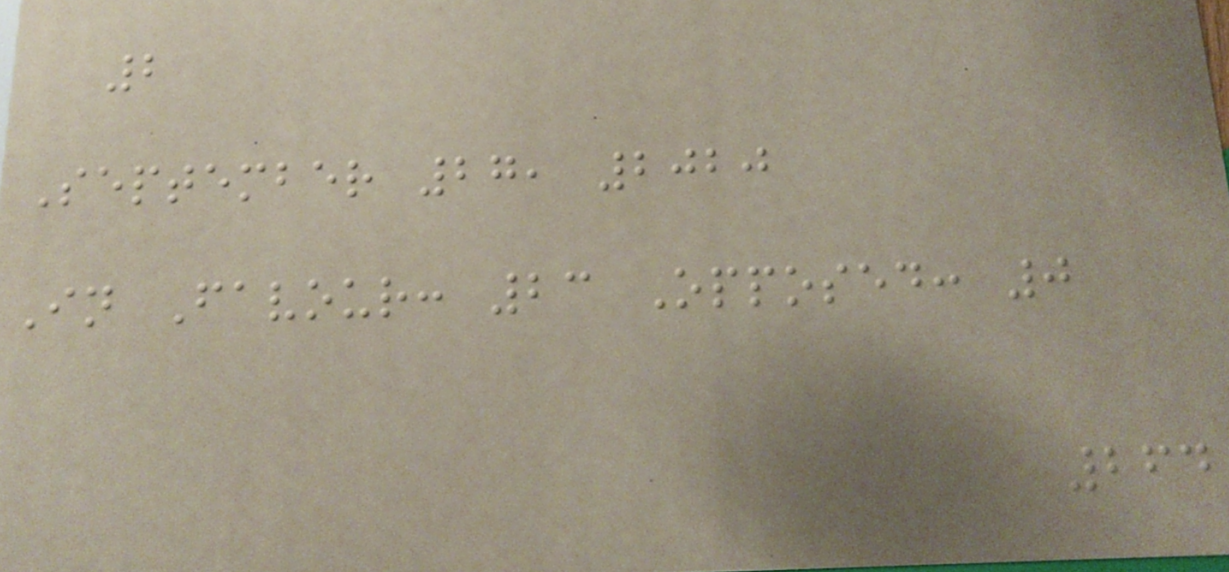2
September 27, 2020
In Favour: 23 Opposed: 0
264
